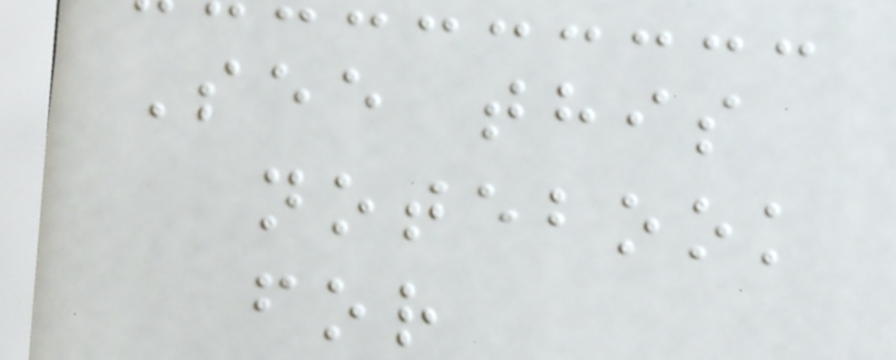See this
notebook
for
